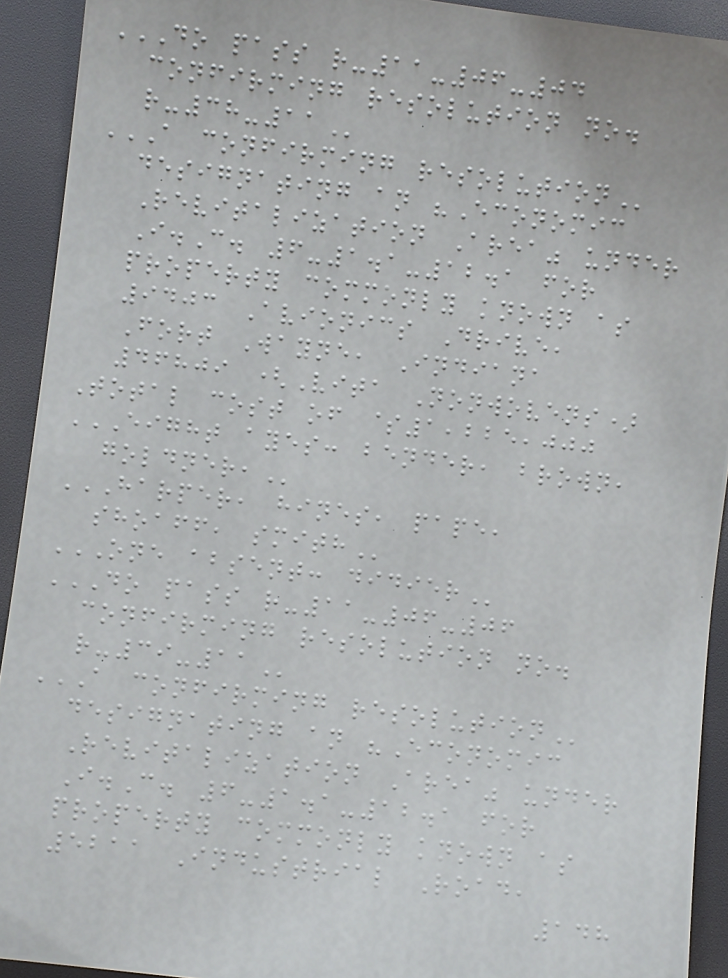DO PASS R-11-06-04
CONFIRMING RESOLUTION NO.
R-38-11
A CONFIRMING RESOLUTION
designating an "Economic
Revitalization Area" under
I.C. 6-1.1-12.1 for
property commonly known as
9403 Avionics Drive,
Fort Wayne, Indiana
46809 (Vita Nonwovens)
Total cost of $1,225,000
EIGHT AYES: BENDER, BROWN,
GOLDNER,
HARPER, HINES, PAPE,
SHOAFF, SMITH
ONE ABSENT: DIDIER
DO PASS R-11-06-06
CONFIRMING RESOLUTION NO.
R-39-11
A CONFIRMING RESOLUTION
designating an "Economic
Revitalization Area" under
I.C. 6-1.1-12.1 for
property commonly known as
5211 Industrial Road,
148
